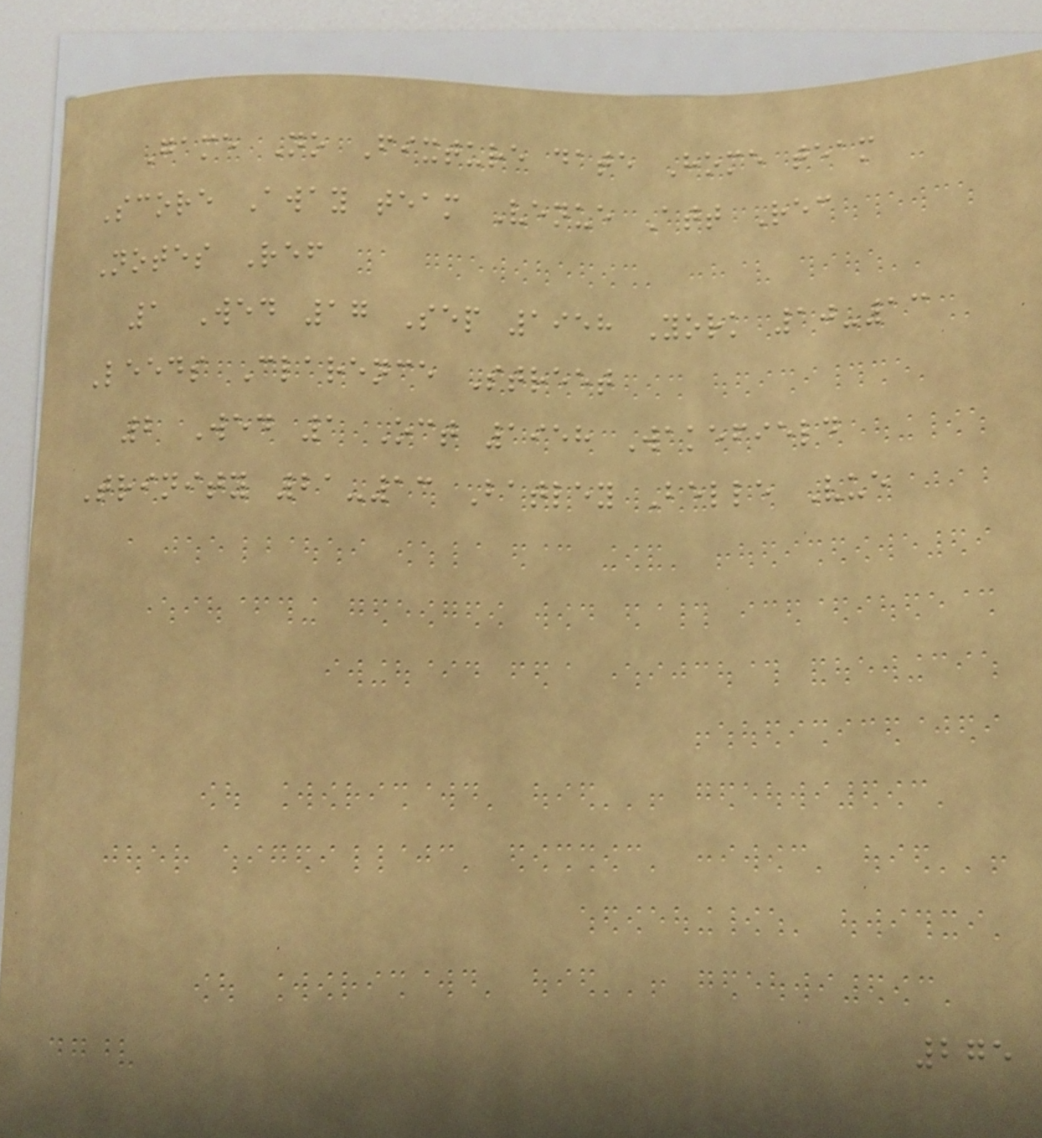Game No Fixture date Home team
Score Away team Venue Att Rec
Notes Ref
1 Wed 17 Sep 1958 York 10-13
Leeds Clarence Street
2 Wed 1 Oct 1958 Wakefield
Trinity 21-13 Batley Belle Vue
275
